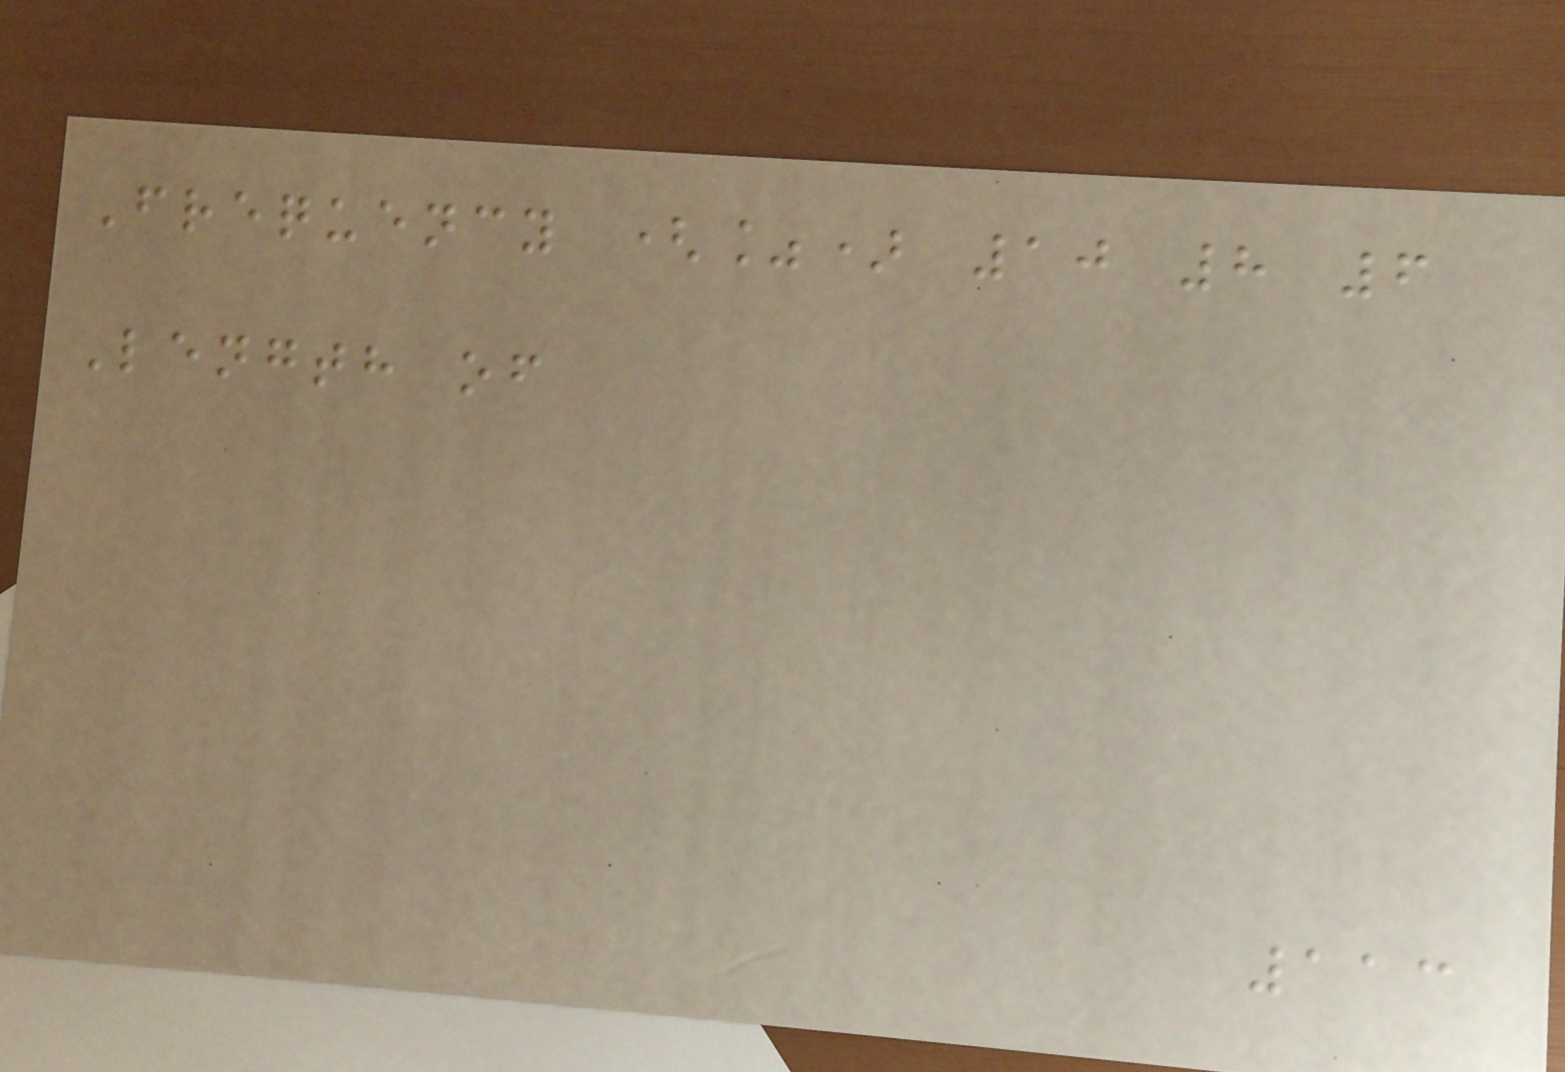Frequency (%) 10 8 6
Length of
113
